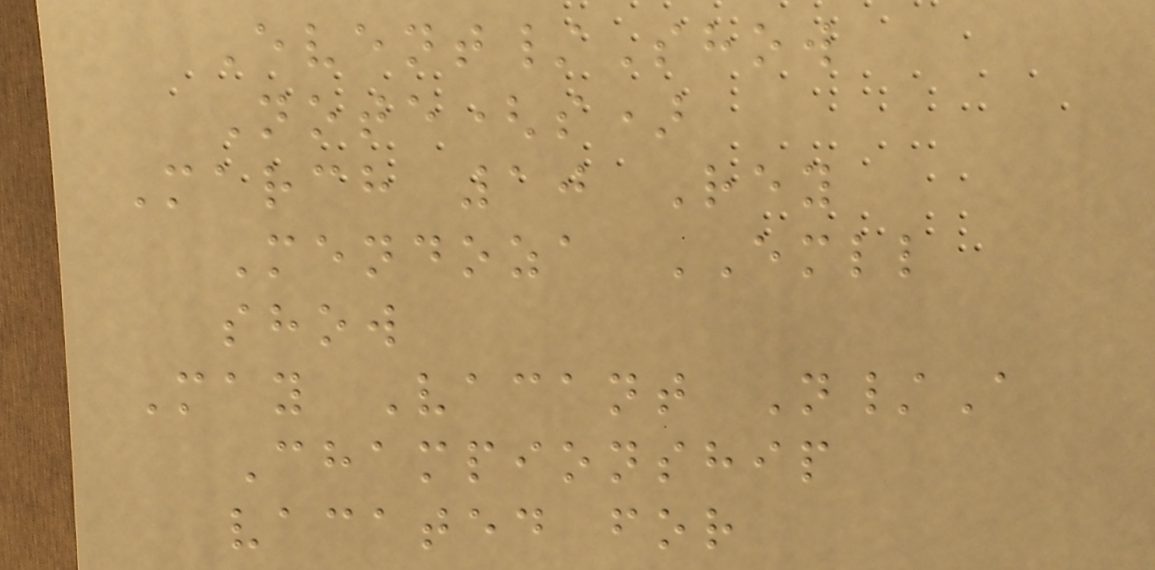Event/Show
Note(s)
March 10 Rey
Mendoza EMLL
show
May Vacant N/A
Championship
vacated for
